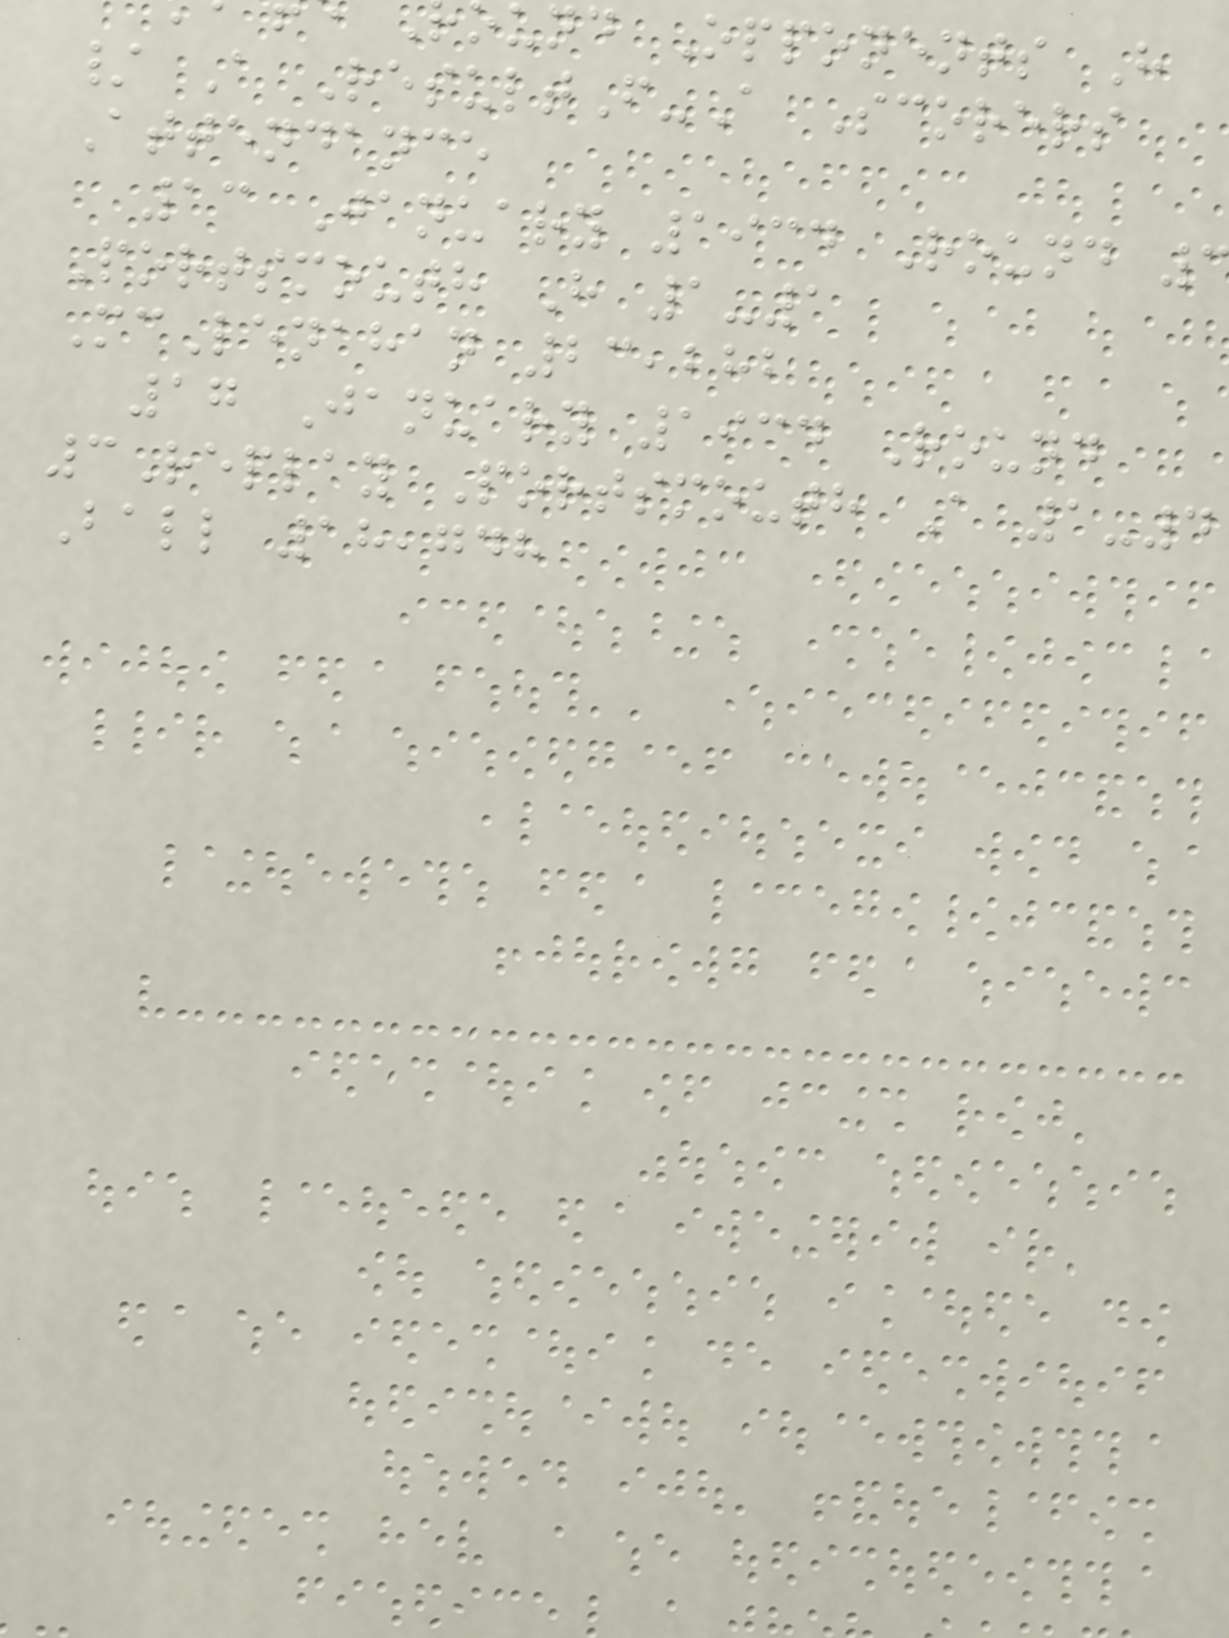und Opponents H
/ A ResultF-A Scorers
Attendance
13 January 1934 Round
Portsmouth H 1-1
McLenahan 23,282
17 January 1934 Round
3Replay Portsmouth A 1-4
Ball 18,748
